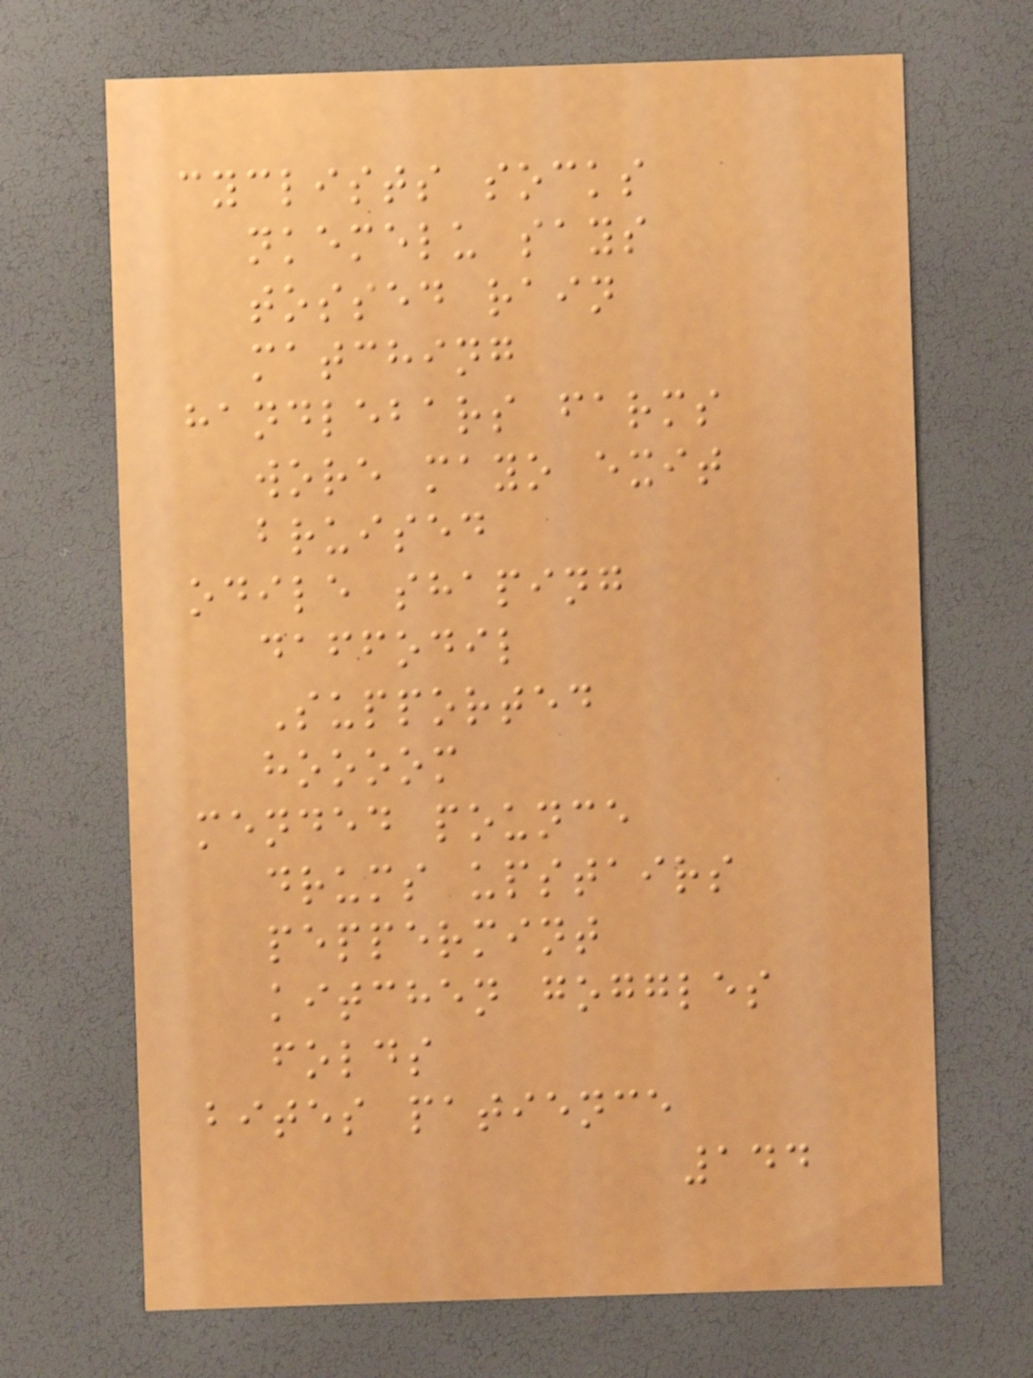cyclists socks
nkemelu says
tossed rain
matching
handlebars farms
wore mayo exit
bruised
odile shaping
daffodil
Supported
hoooom
mended pounce
drums upstairs
peppermint
kitchen goggles
folds
bites patience
144
